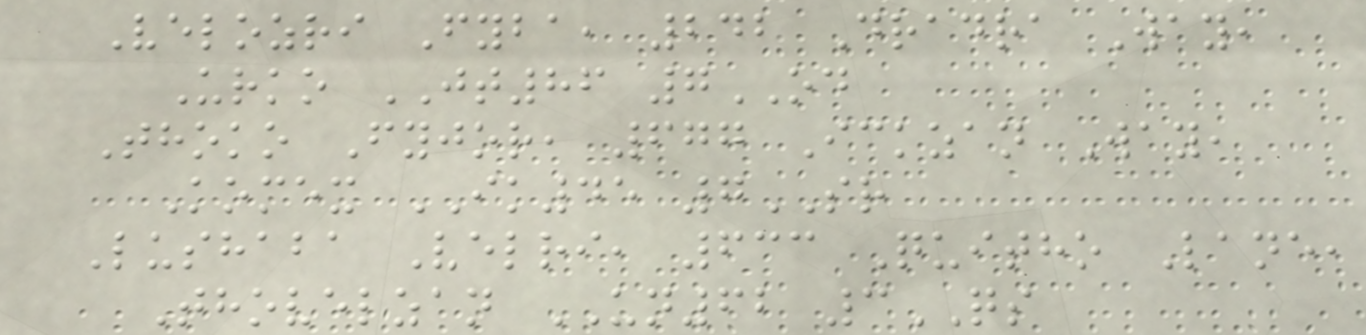Velozri Fyba, 242 Dradra Way,
Urko JT86 7OD
Thoko Fyjor, 677 Ickzan Way,
Komex IK45 7SR
Lushaba Velri, 633 Quitho Lane,
Thovelzan UN62 3QS
